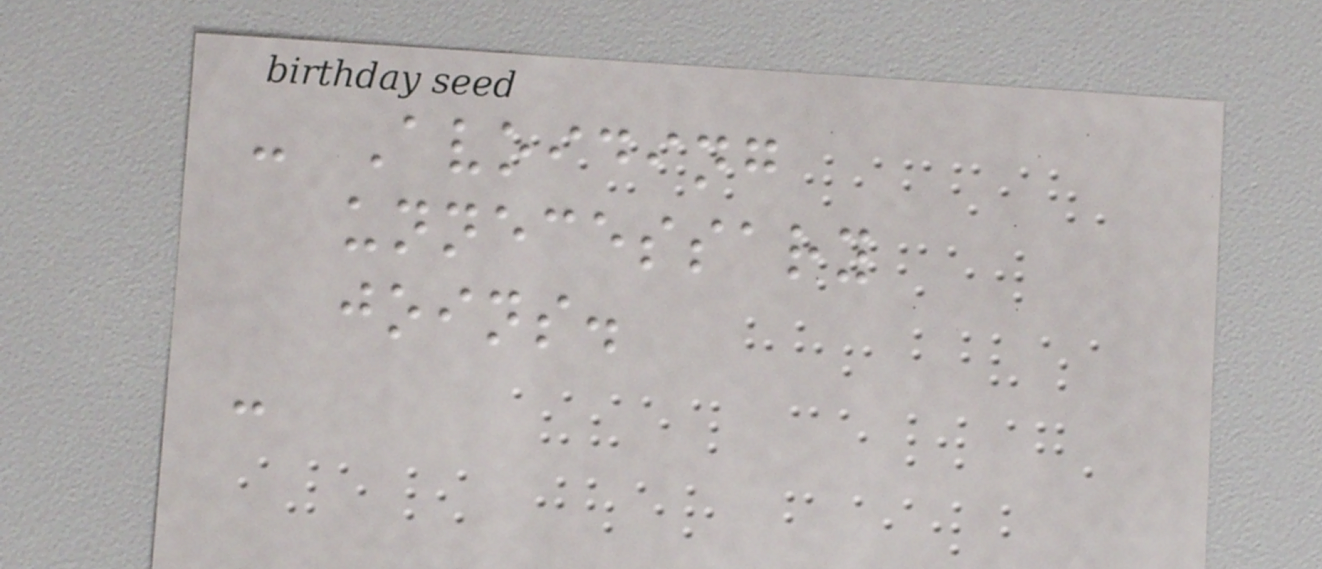- Avoiding
unnecessary
joins.
-
